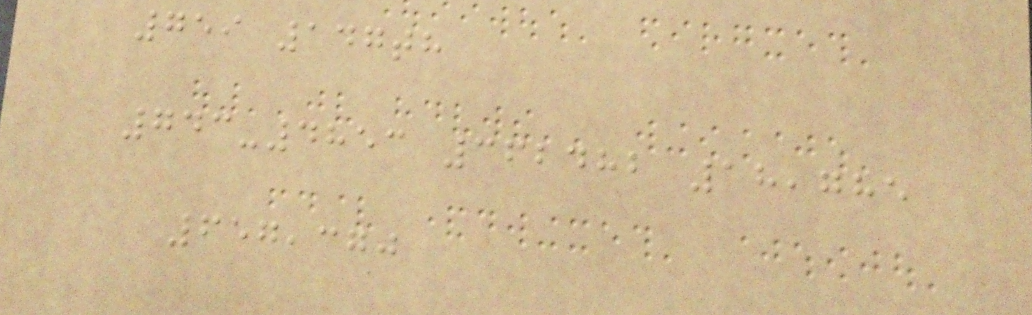759 147th
743-4853 362482 18,785
657,370
